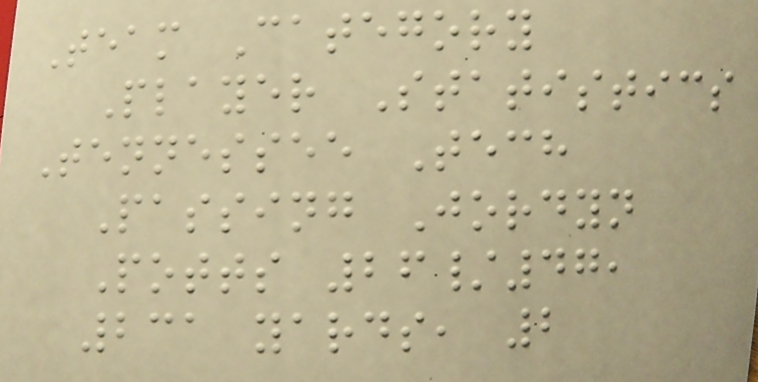Team Category
Player Statistics
Tennessee Tech
Passing Jordyn
Potts 26/47,
231 yards, 2
